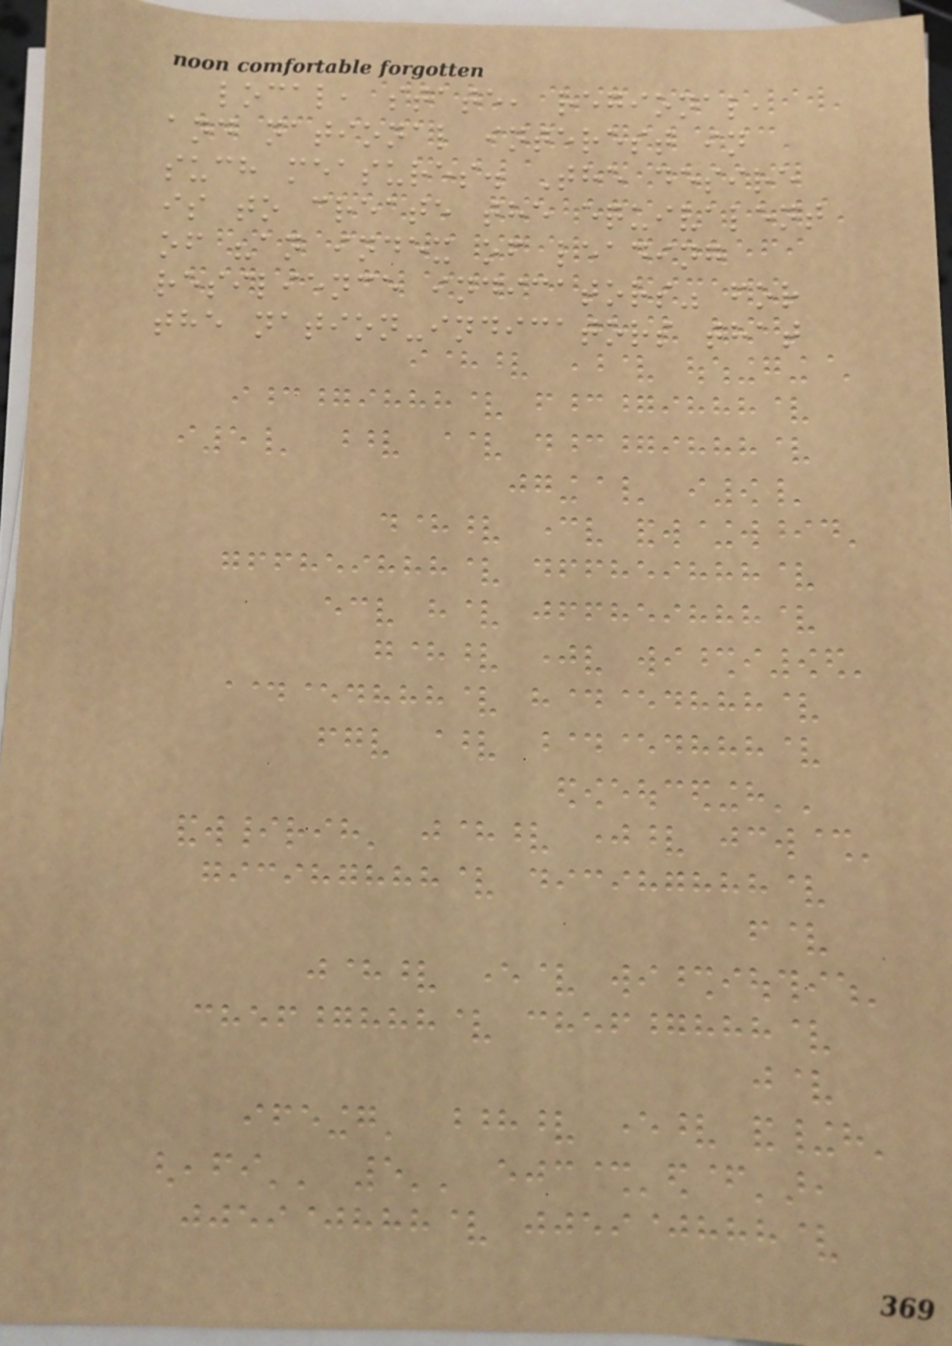local, state, regional,
and national interest in
such measures. The desire
is to create the equivalent
of "an index of leading
resilience indicators" for
the nation-indicators that
